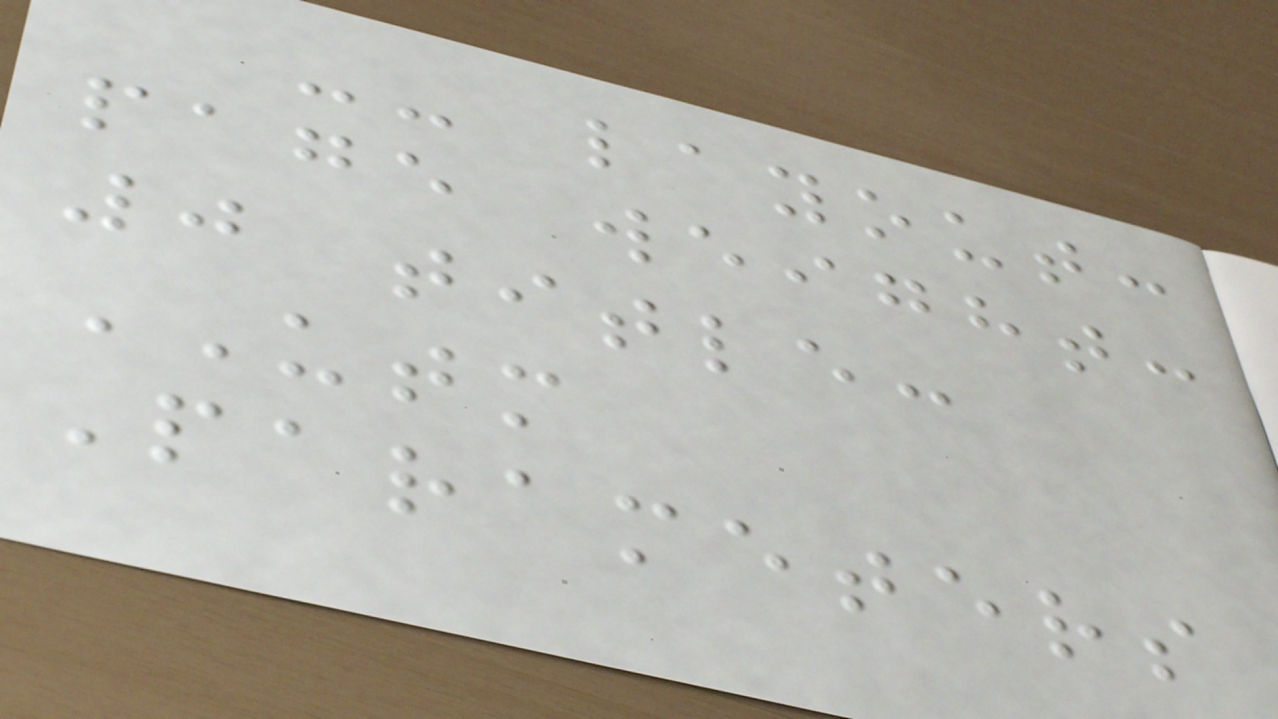-- layout:
page weight:
0 title:
UTM
Parameters
